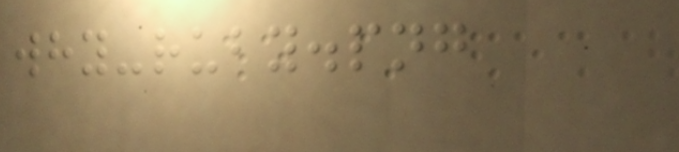why-ruby.png
